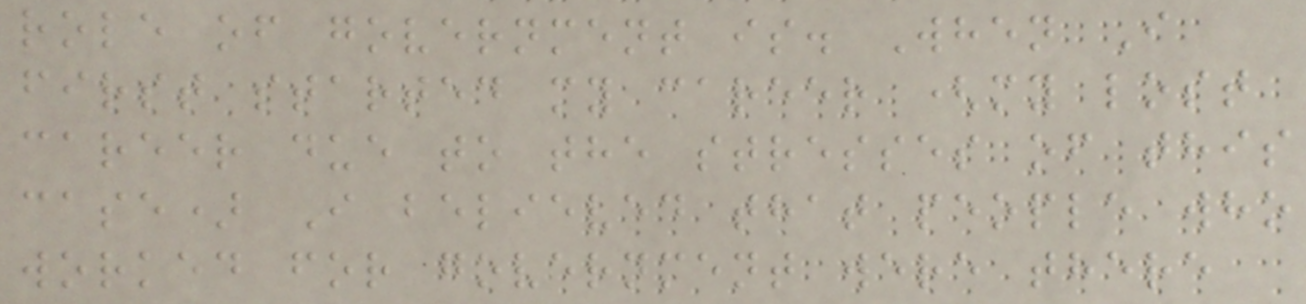role of government is. When I
first started my career (my lost
career due to the stresses of this
case) I believed that people who
worked for government were there
